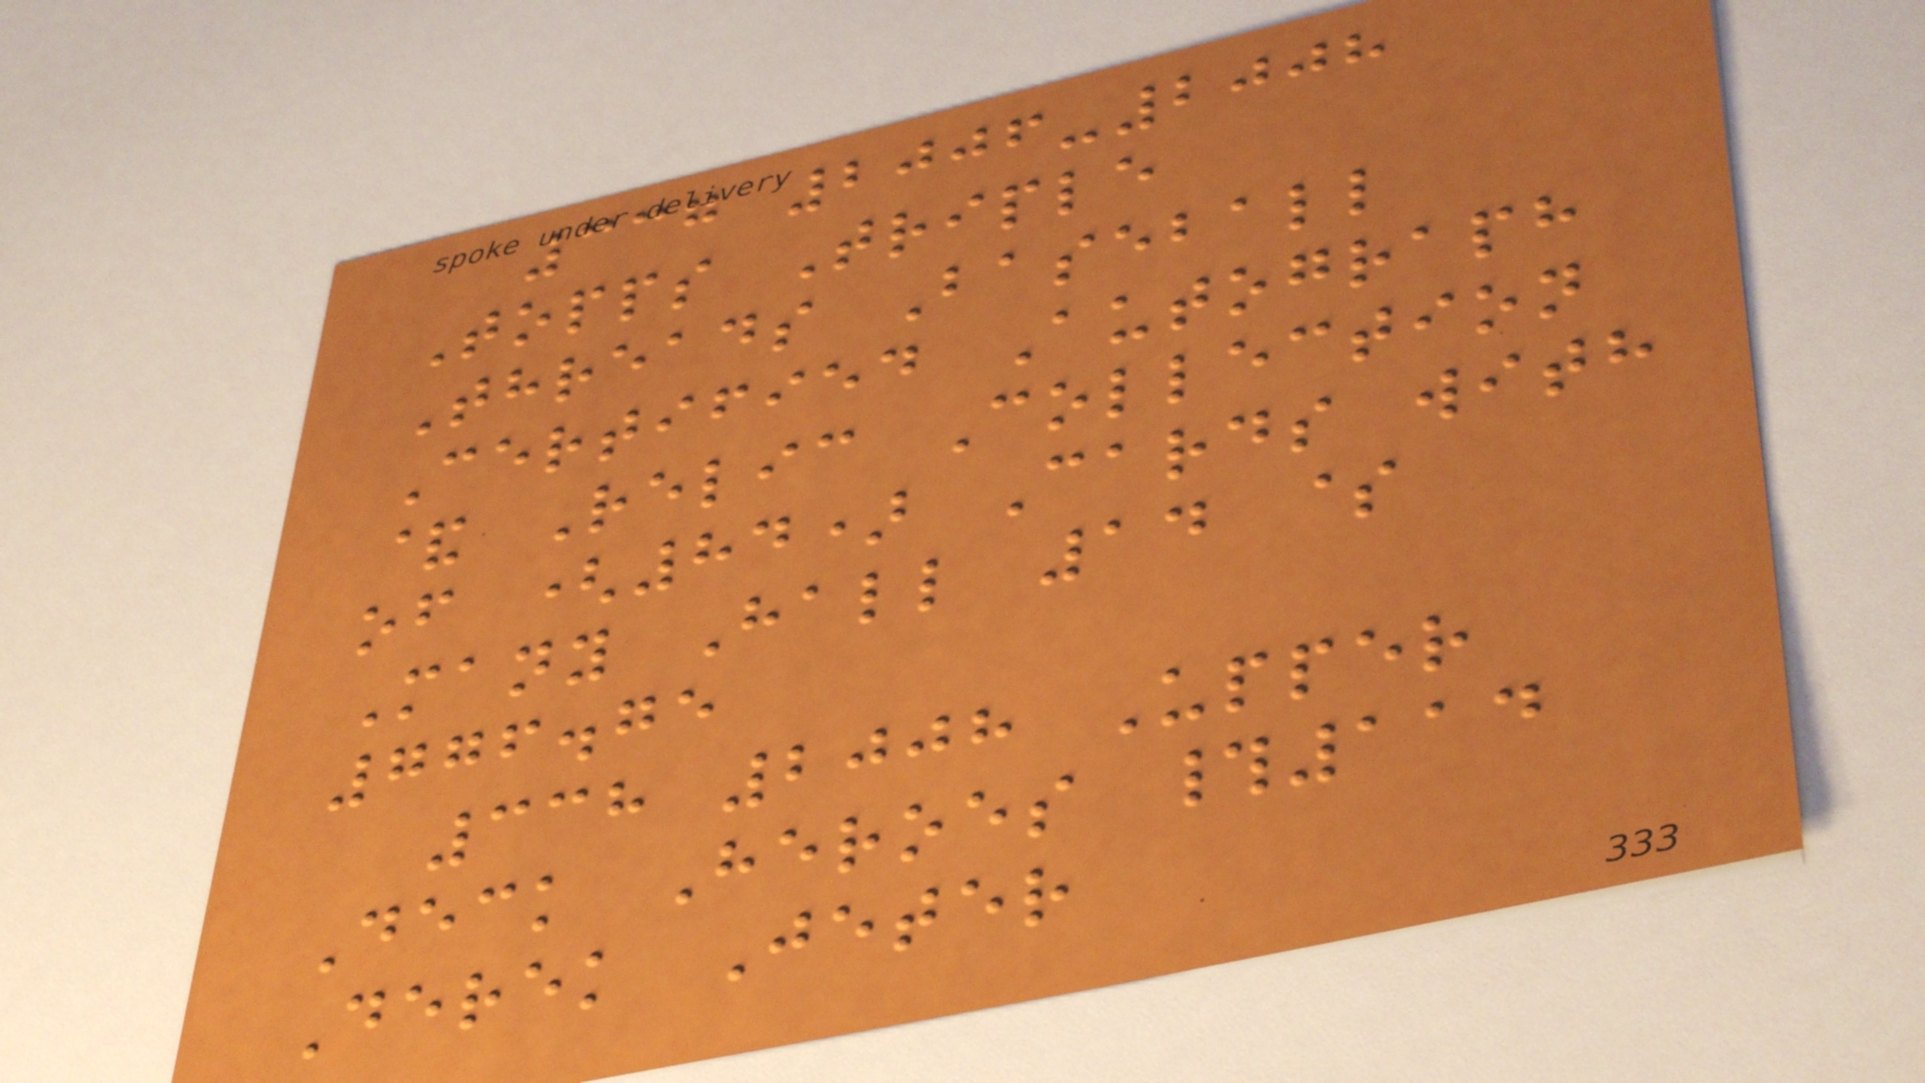337 2006-2008
Topps Triple
Threads Baseball
Certified Autograph
& Relic Collection
of (84) Cards with
Many Hall 14 $
776.75
338 2008 Upper
Deck Heroes #114
Derek Jeter
